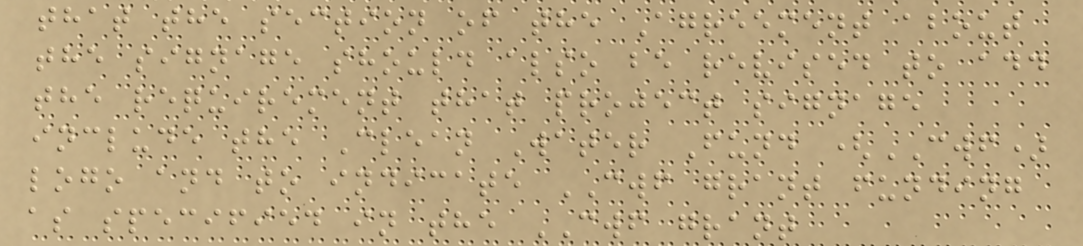that the section of the Agreement about
the signage should also be revised to add
the requirement that project signage
include the Clean Water Fund (CWF)
logo and to indicate CWF grant funding
as specified in the CWF grant
